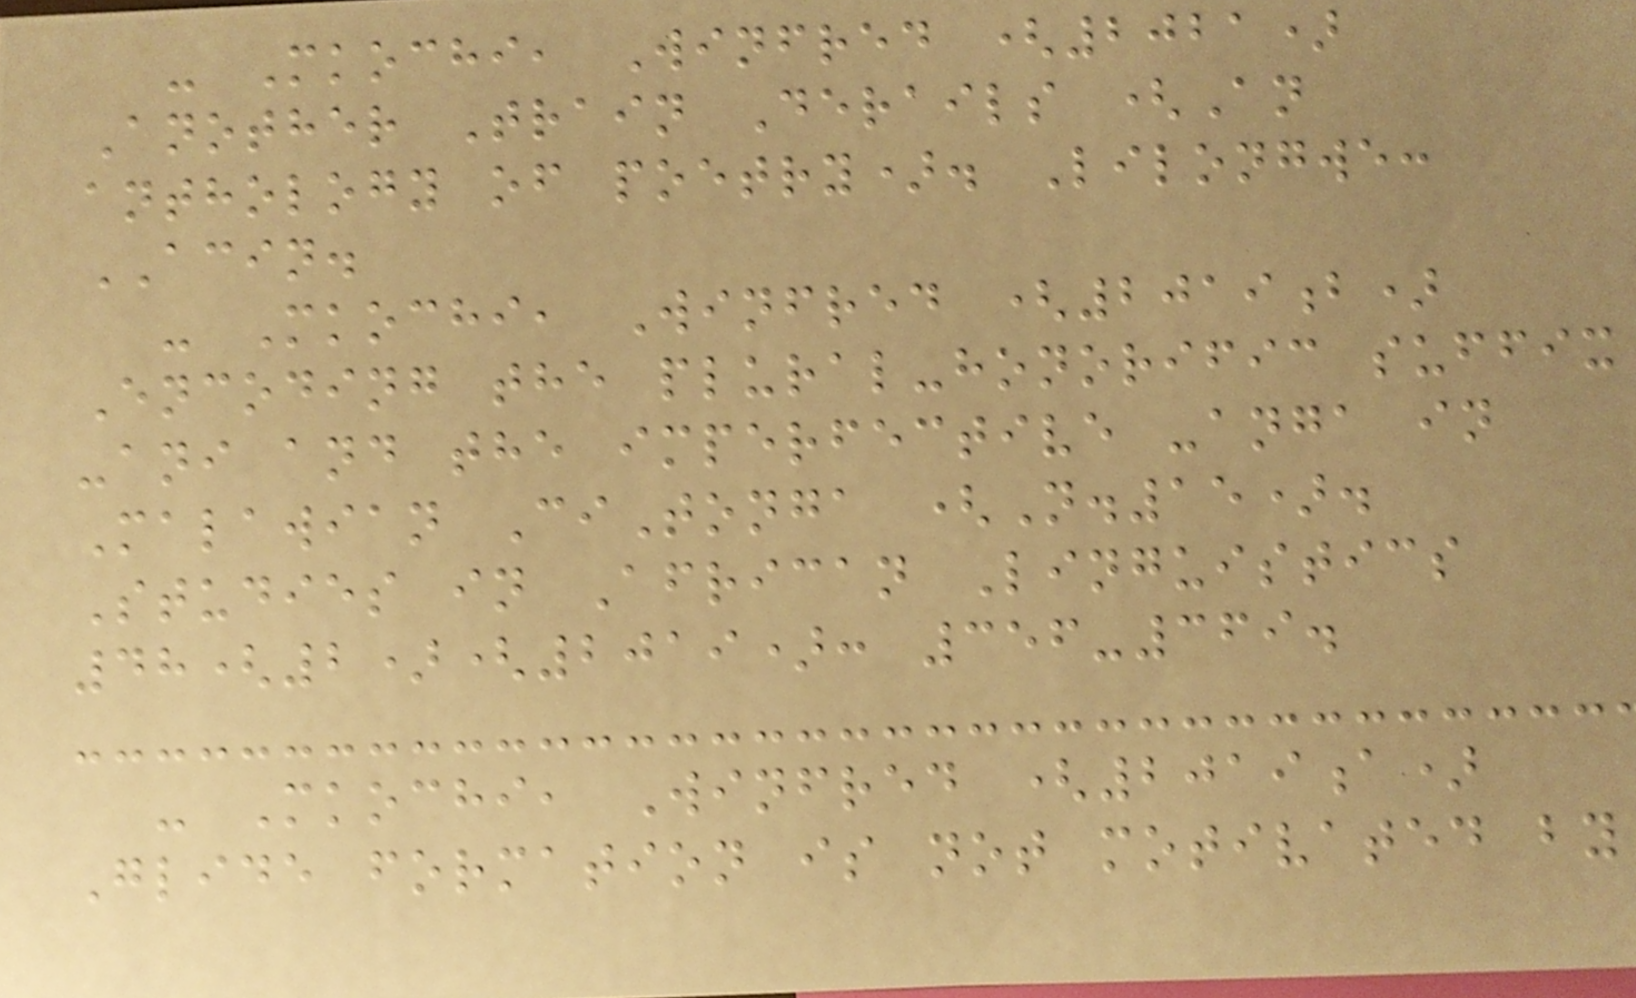- Mkochi, Winfred (2021)
Another Train Derails (An
anthology of poetry). Lilongwe:
ACIN.
- Mkochi, Winfred (2019b)
Encoding the plural-honorific suffix
-ani and the imperfective -anga in
Malawian CiTonga (N.15).
Studies in African Linguistics
48(2)(2019): 356-369.
- Mkochi, Winfred (2019a)
Glide formation is not motivated by
